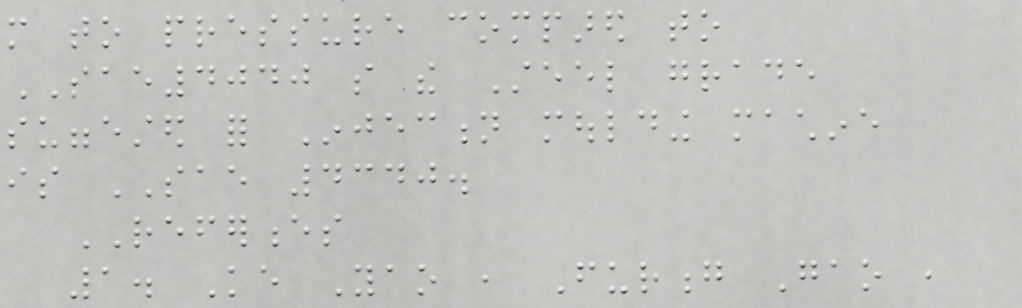more to pressure compared to
SAE4040 so the Steel grade
suggested for Injection moulding machine
is SAE 4340.
REFERENCES
1. Ke Yao , Furong Gao ,
